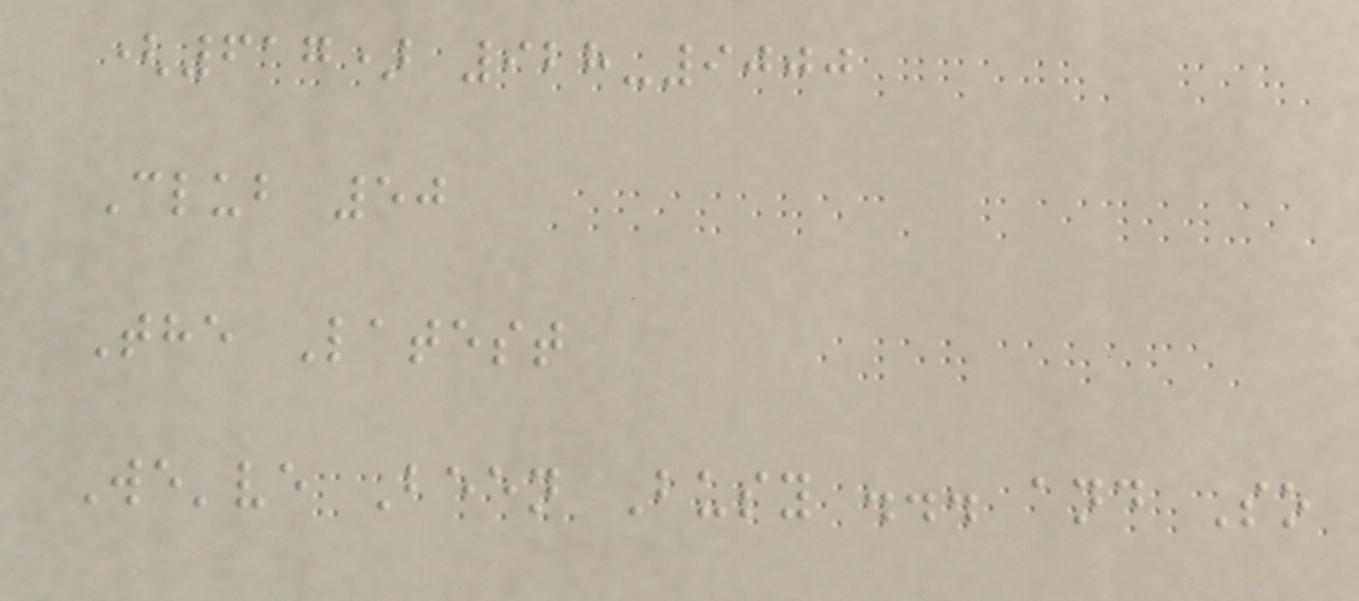(617) 928-9000
Club 50
The Latest
We've Been Busy ... and So
